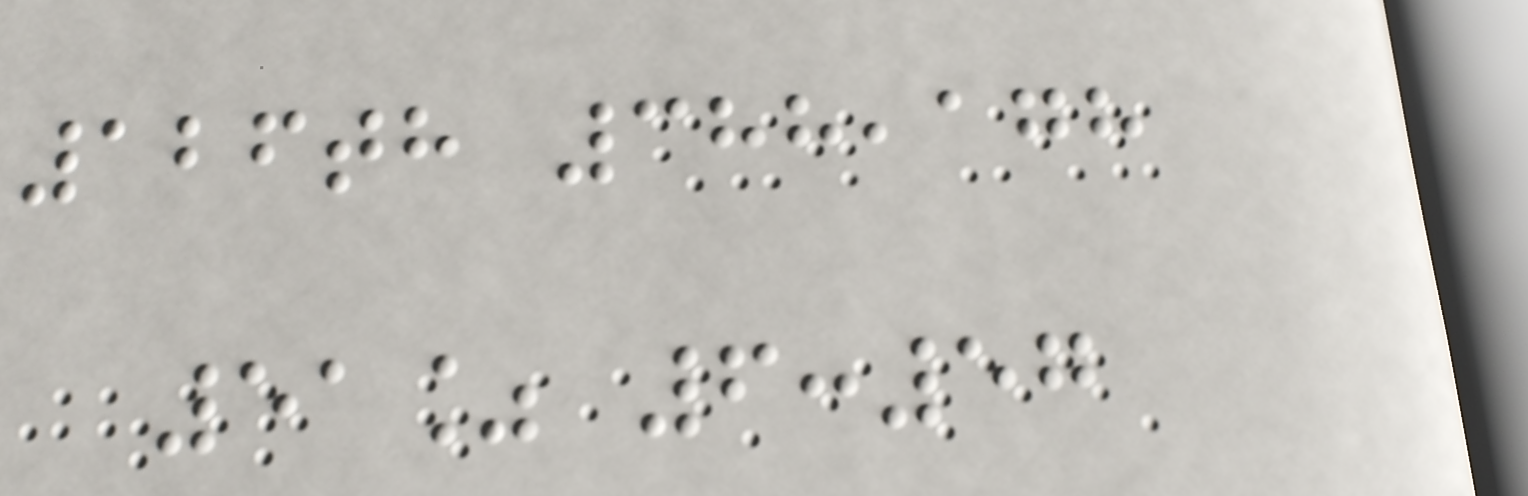126th 388,178
51% 6:57
